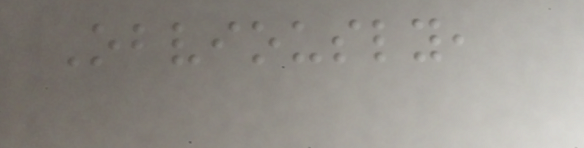Obviously,
